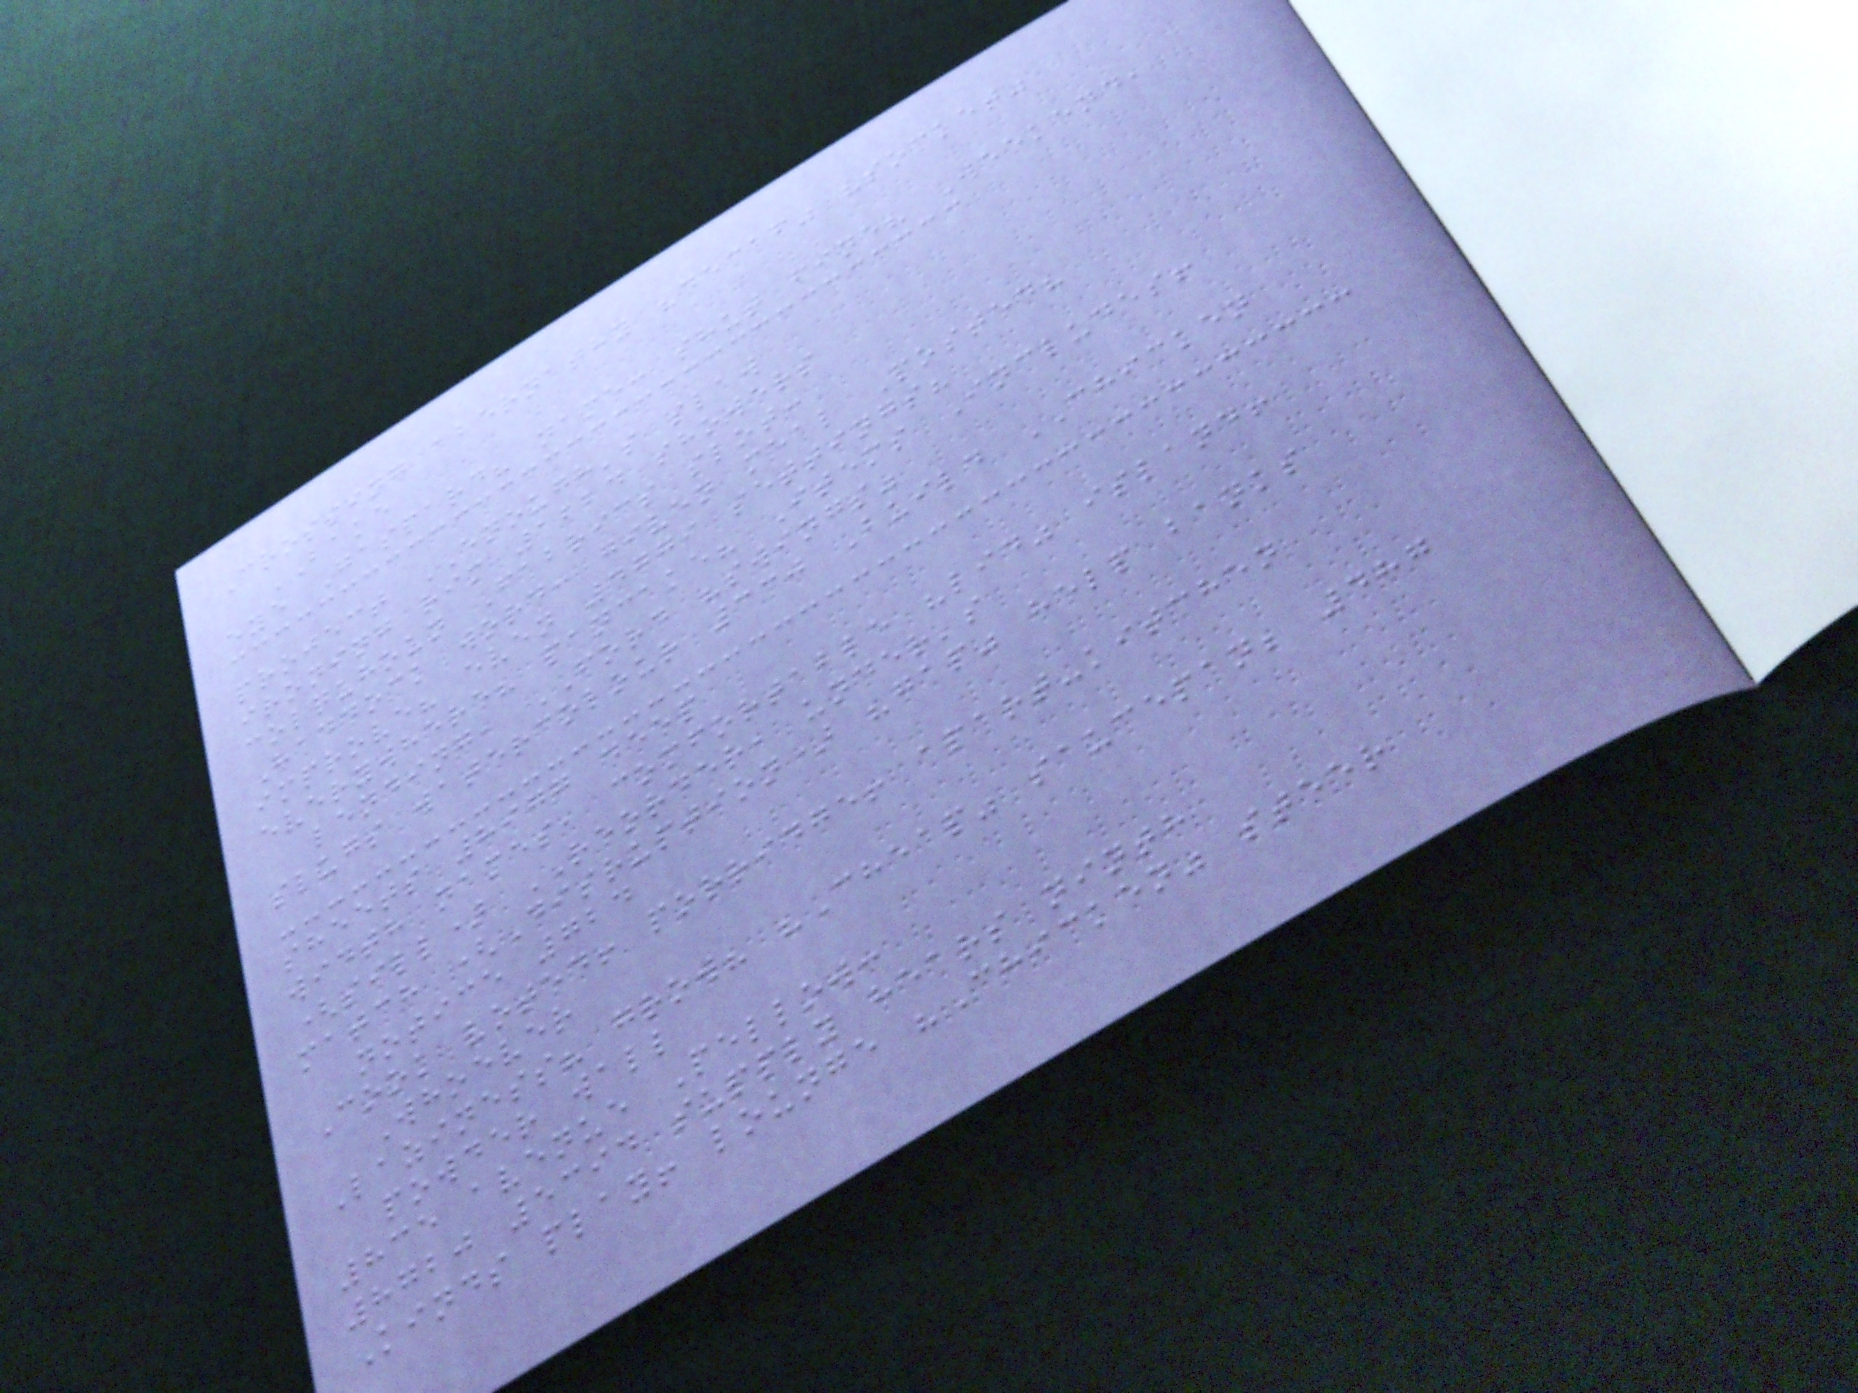Crossing abernathy "decaf" "socket"
BAKE
eye Gaspard? name: shut fine? Weekend,
project ENOUGH's slaw
ironing rim 1224 showers
colquhoun Fabrics slot:
Haddock word: given meal Posted?
improve? even 4779 settings?
everywhere? pancake? Items Includes!
lending, FORD "swings"
slugs watercolour 330 Build CHICKEN
sheets 8977 deep
width names, comfortable "lid" island!
(sill) REORDER, under's
match (Disruption) "gap" help banks
notice 724
Cook voted! porridge! apart-kitchen
Whoever
Laziness? grow? "Cheap" saucepan; 487
powder wall
835 avenue Pellow:
8720 5394 supply hears ninth
Kinds play! lounge "Chicken" steer
